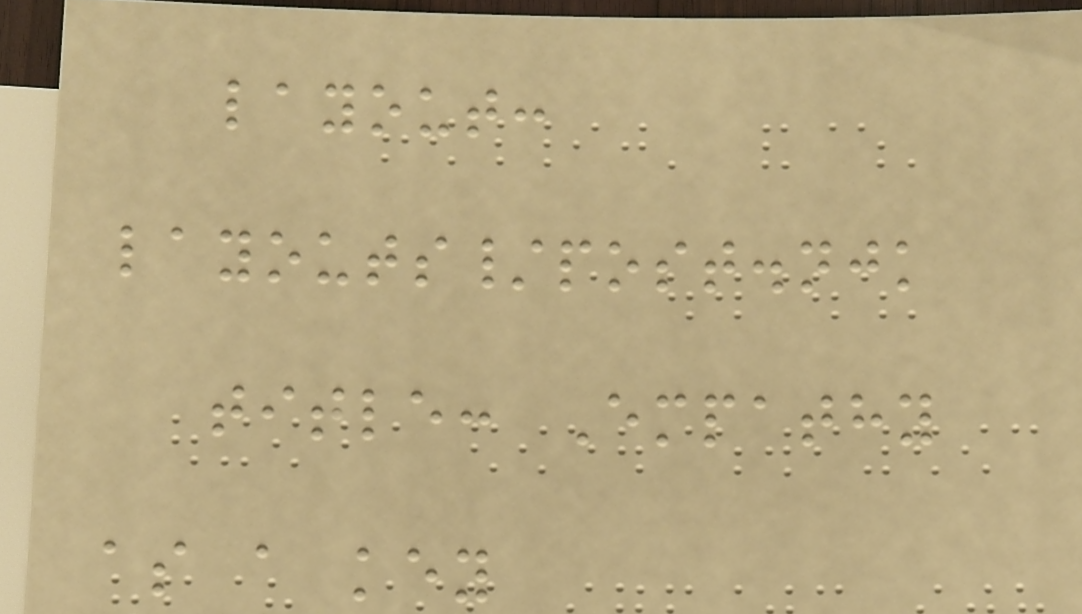layout:
layouts/post.njk
title: Empathy
as a key
